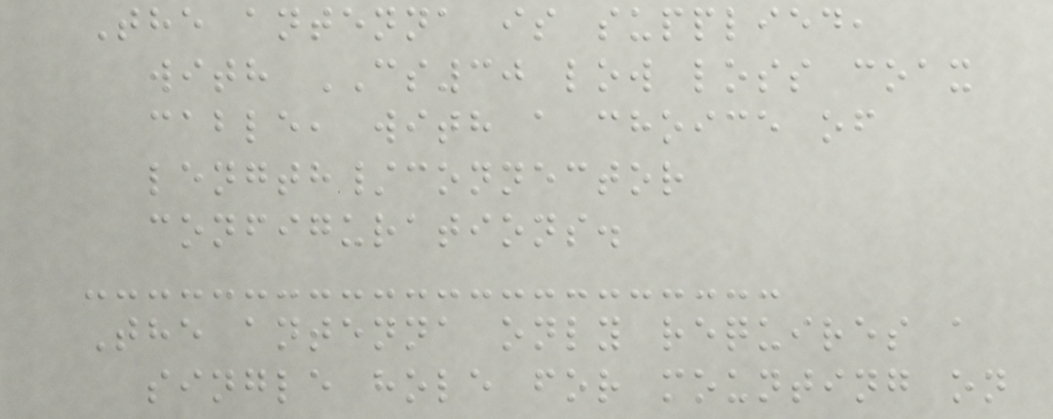The antenna is supplied,
with CS30 low loss coax
cable, with a choice of
length/connector
configurations.
The antenna only requires a
single hole for mounting on
